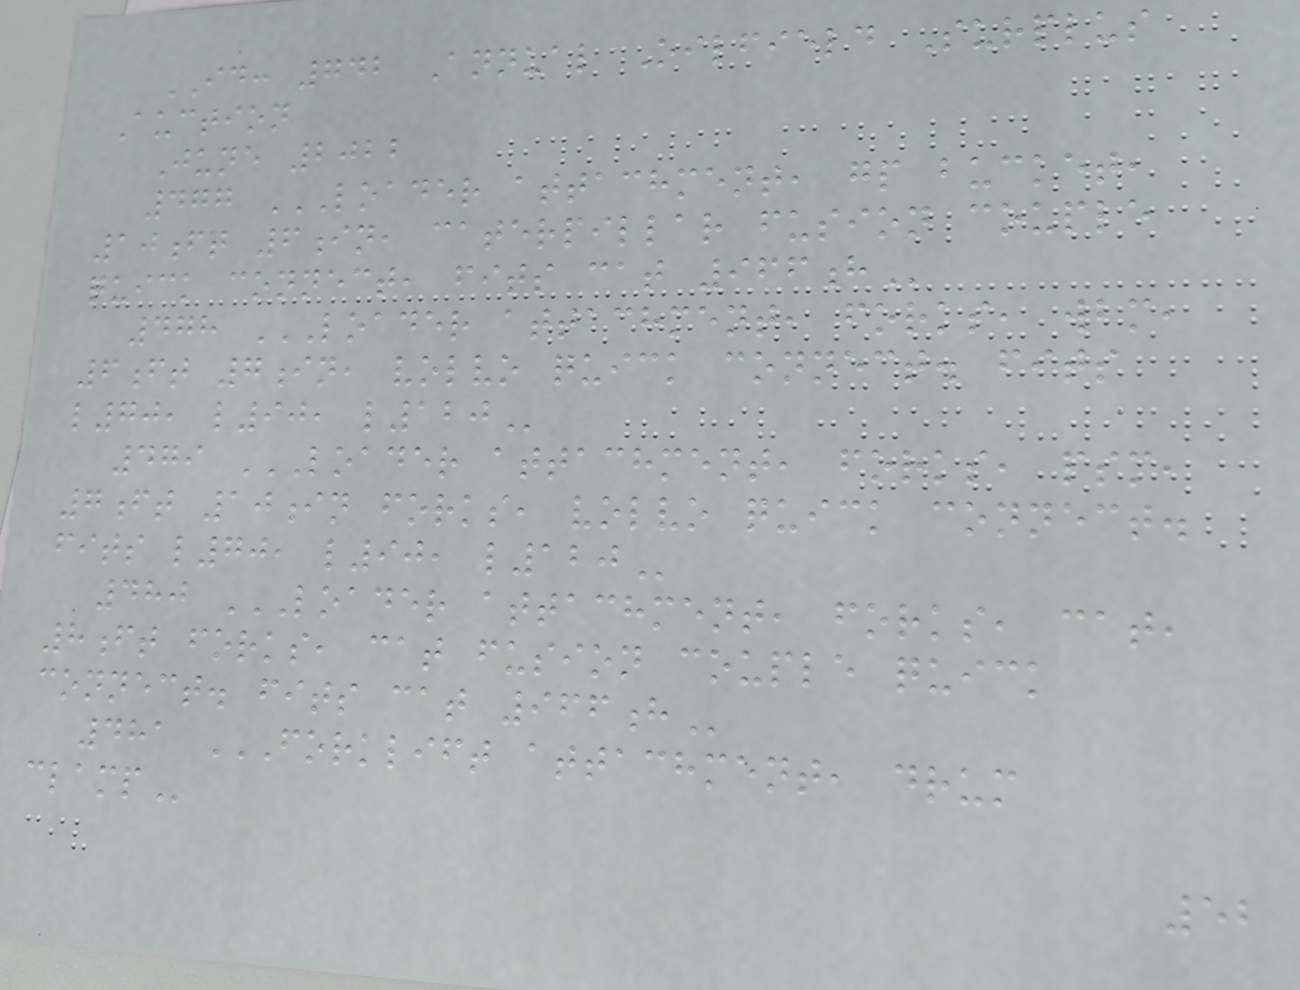ID: 742 Annual Oilfield Surplus
Auction
June 2022
477 LOADER ATTACHMENT, GP BUCKET,
10FT 6IN, CATERPILLAR FUSION COUPLE
QUICK CONNECT, FITS CAT 966H
478 LOADER ATTACHMENT, FORKS, WBM,
6FT 7IN, VOLVO QUICK CONNECT. FITS
L70, L90, L120
479 LOADER ATTACHMENT, FORKS, PSM,
7FT 10IN FORKS, VOLVO QUICK CONNECT.
FITS L70, L90, L120
480 LOADER ATTACHMENT, FORKS, CAT,
8FT FORKS, CAT FUSION COUPLE QUICK
CONNECT. FITS CAT 966H
481 FORKLIFT ATTACHMENT, DRUM
CLAMP
52
